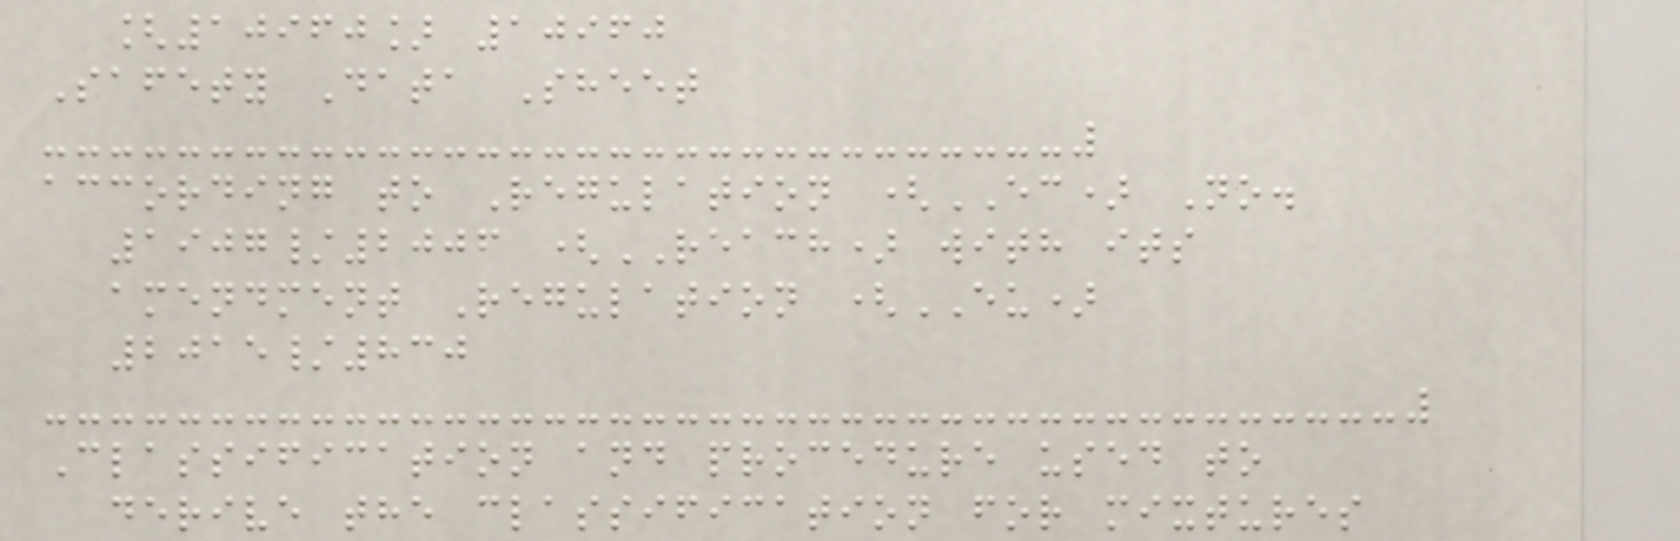[10960] 10960
Safety Data Sheet
according to Regulation (EC) No.
1907/2006 (REACH) with its
amendment Regulation (EU)
2015/830
Classification and procedure used to
derive the classification for mixtures
